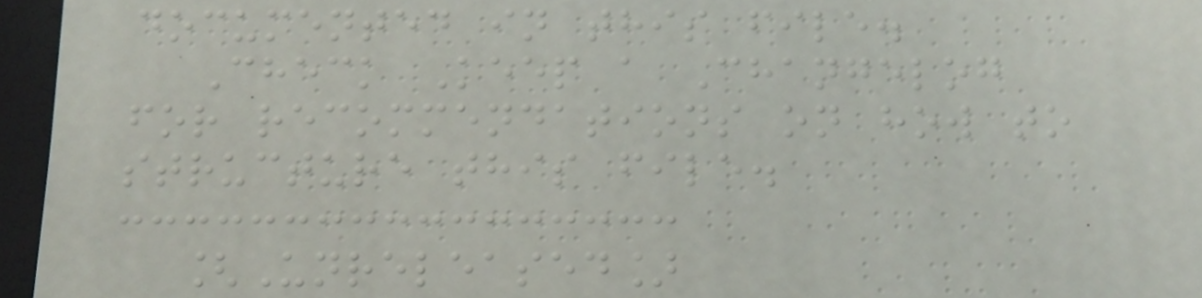documented in this file.
Check Keep a Changelog
for recommendations on how to
structure this file.
[Unreleased]
